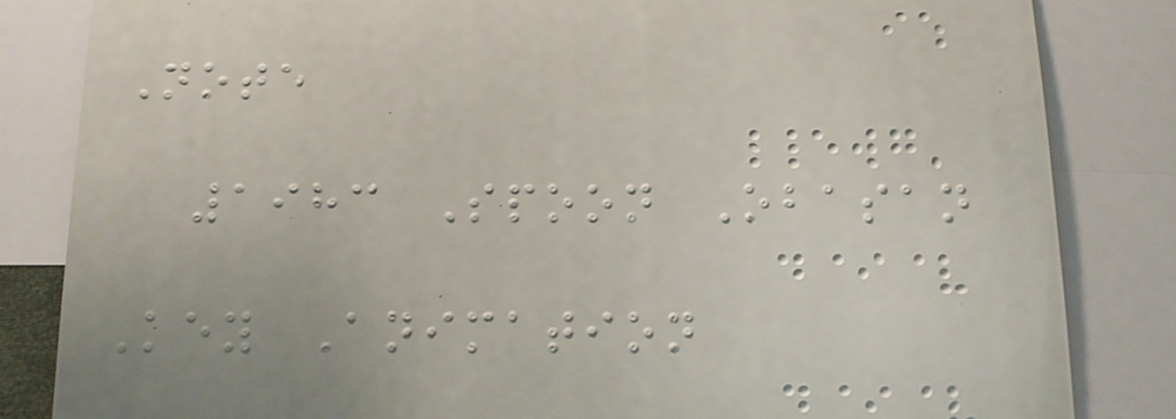Note
1983 Spoon Obasan
Key Animation
